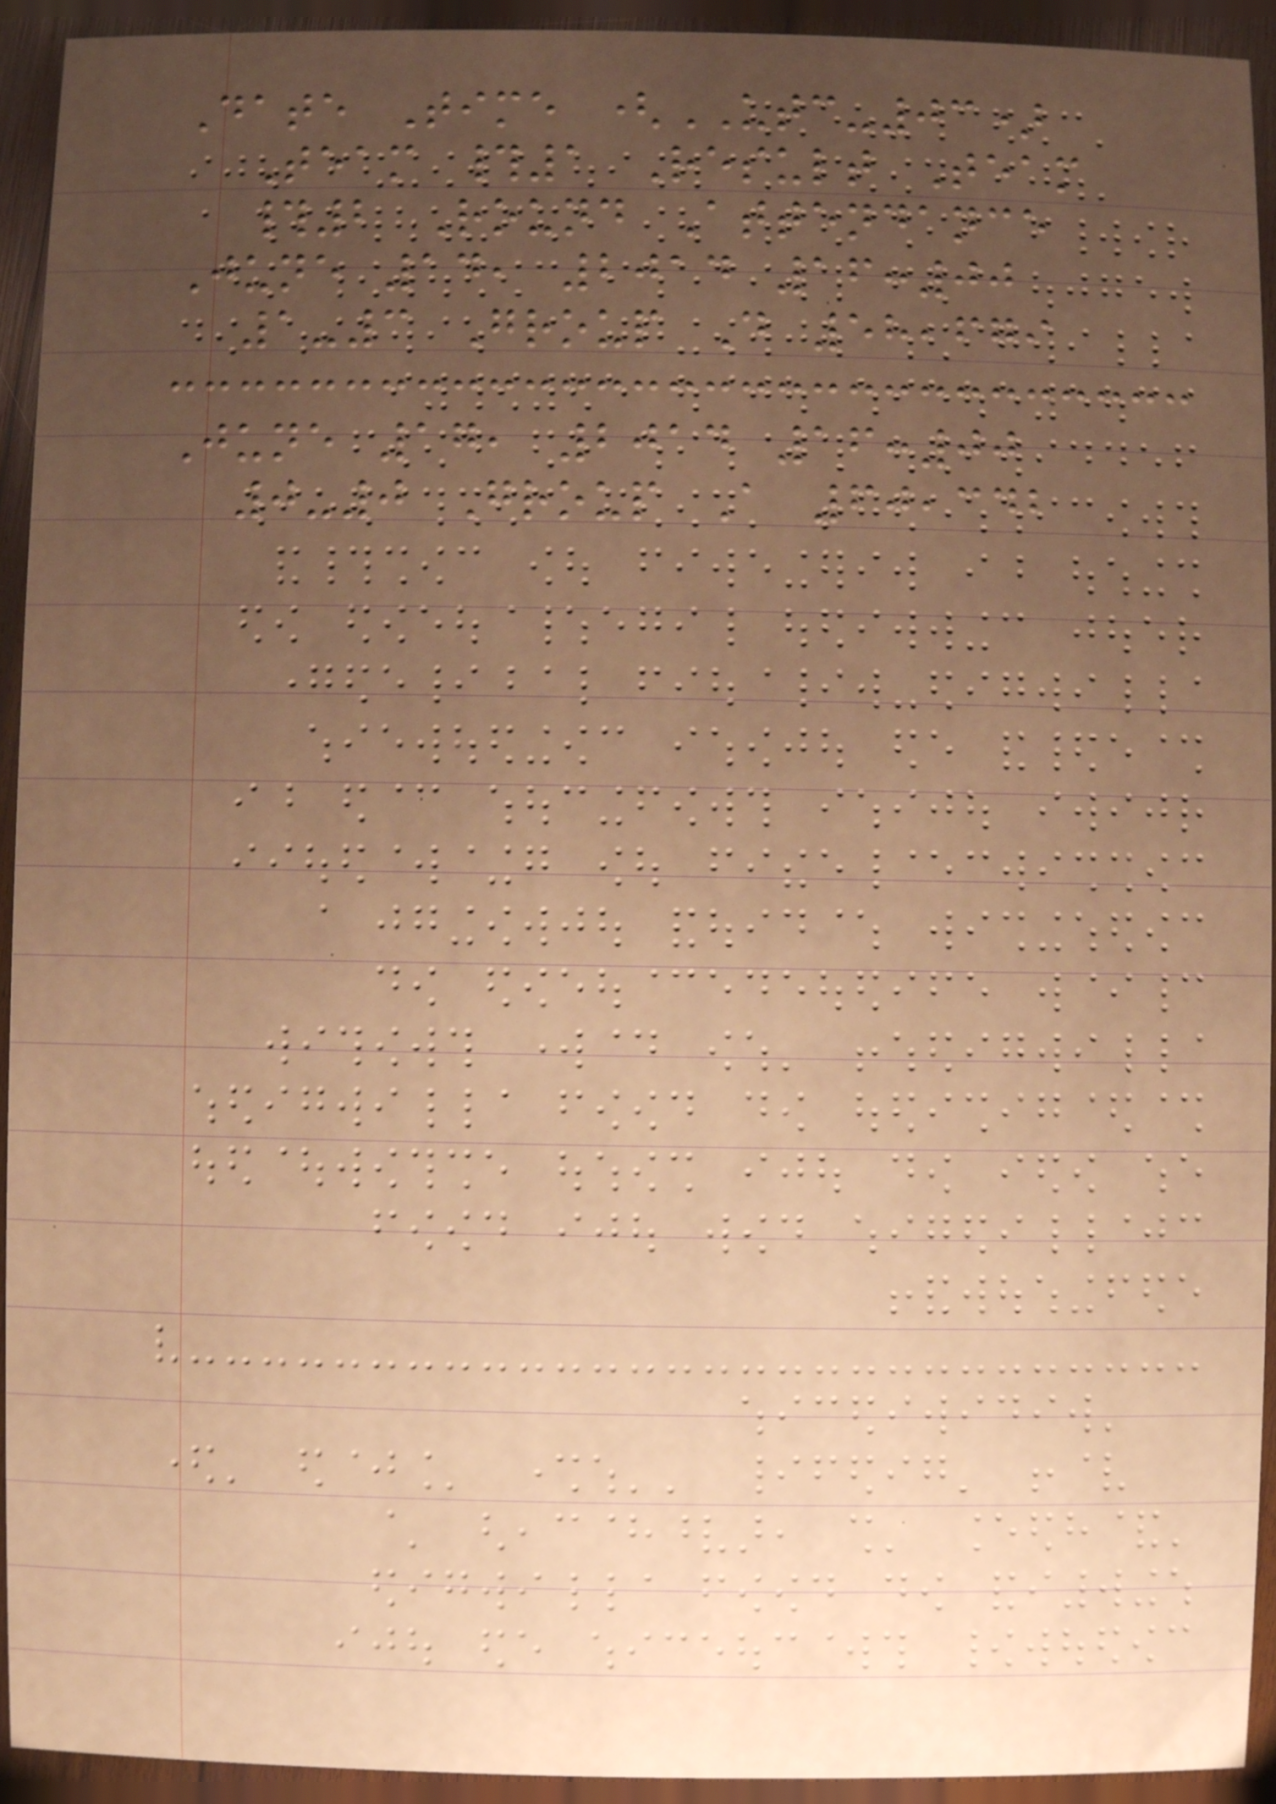Date Time (UTC-03)
Team #1 Result Team
#2 Round Attendance
June 14, 2014 16:00
1-3 Group D 58,679
June 17, 2014 16:00
0-0 Group A 60,342
